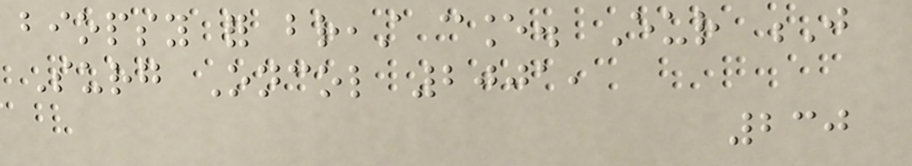biopsy for breast cance. Eur J
Surg Oncol 2001,
230
